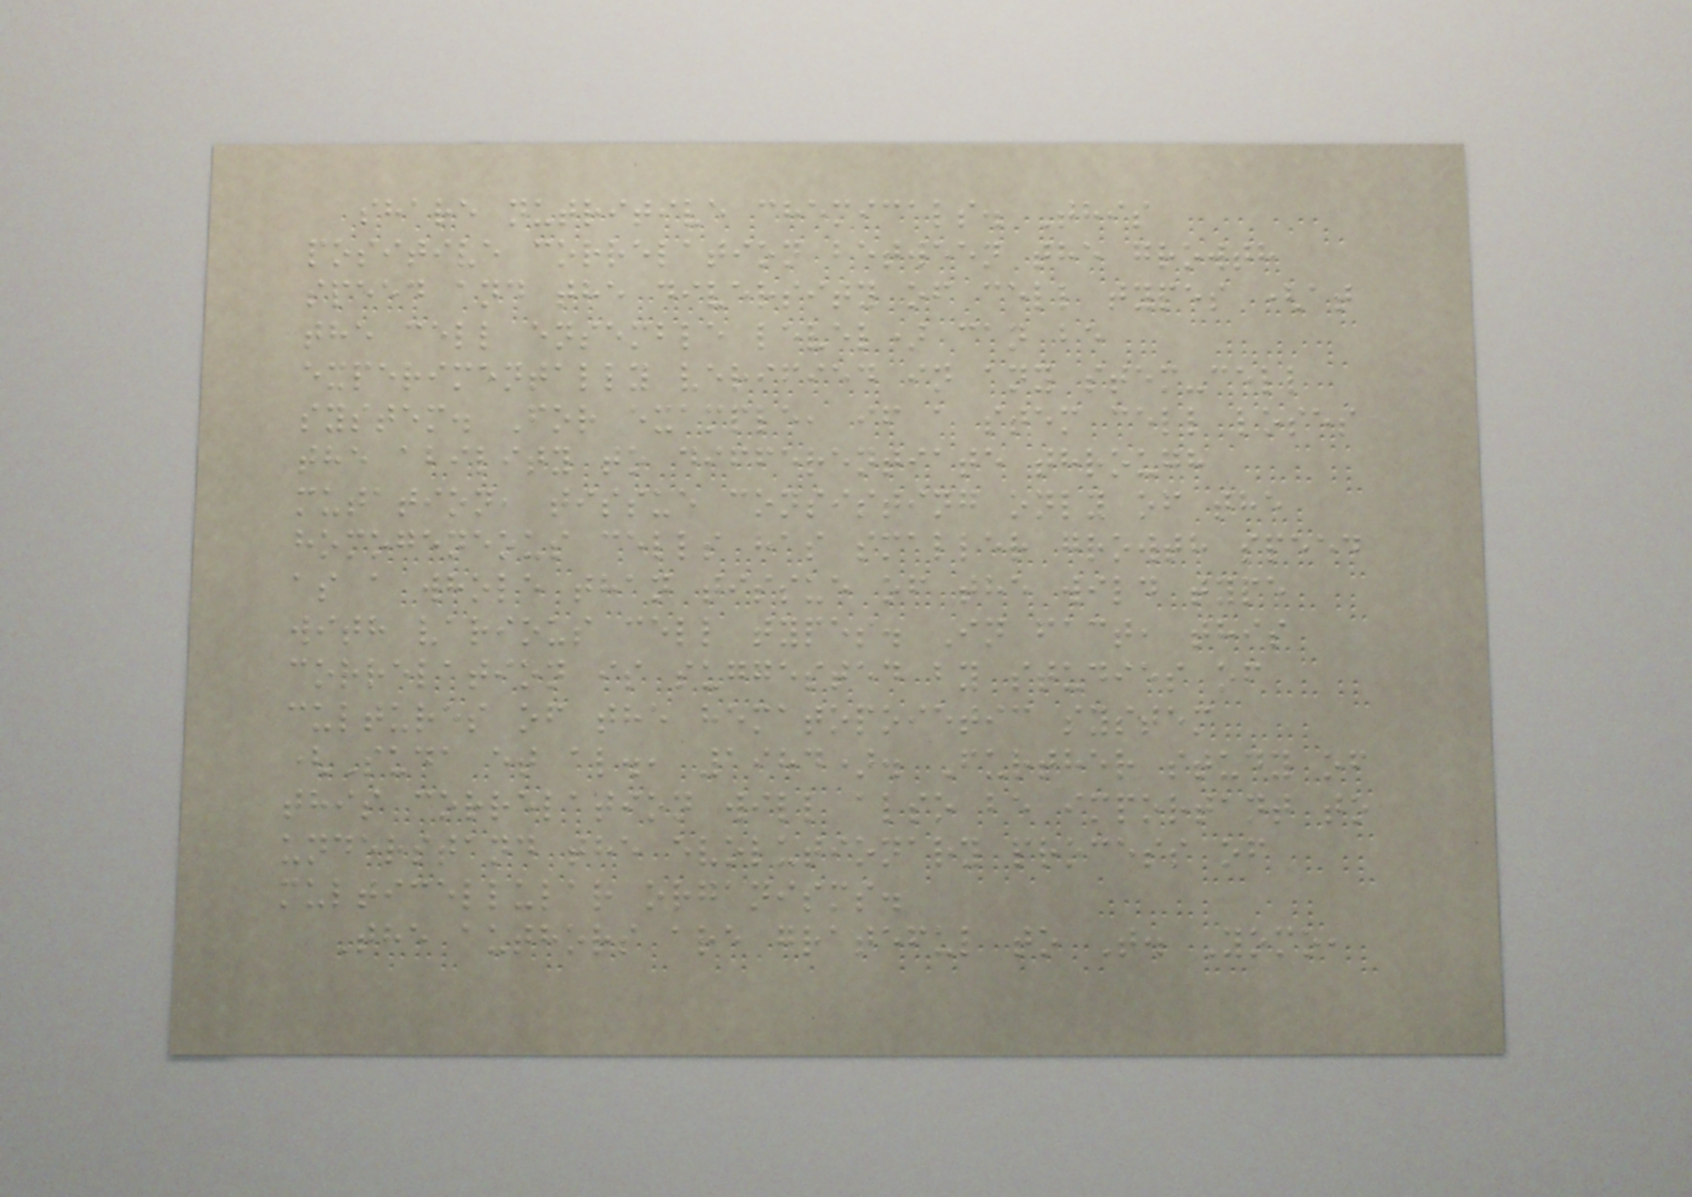share nutritive chemicals. This
positive correlation between the growth
speed and the diversity of cell types (at
the cell ensemble level) can be
experimentally verified in any stem-cell
system. For example, if a stem cell loses
the ability to differentiate through
mutation, tissue consisting only of the
homogeneous cells has smaller growth speed
as a whole than tissue of the wild type
with various cell types. In fact, this
correlation is suggested by studies of
cultures of the hematopoietic system
(Suda et al., 1984). Further study of
this correlation will also be important to
understand the evolutionary process of
multicellular organisms.
The authors are grateful to T. Yomo,
